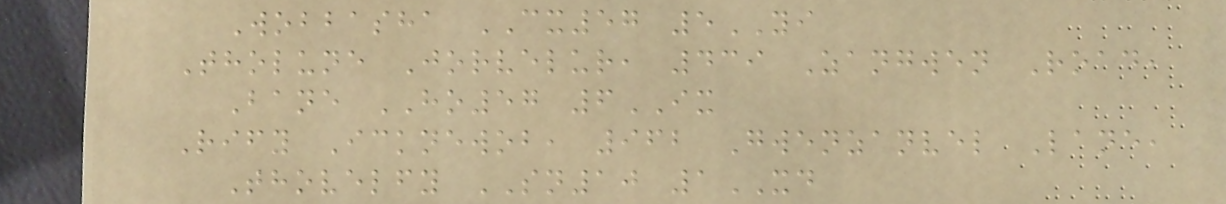Wobbasha CX57 5YI
Tholune Jorvelur, 439 Zangwen Road,
Bane HO57 6IX
Rify Icknewob, 962 Gwenzanvel Lane,
Thovelfy SN10 1XD
